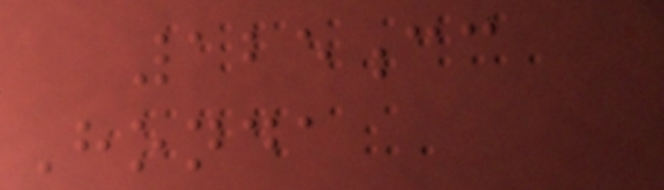125cc
Honda
